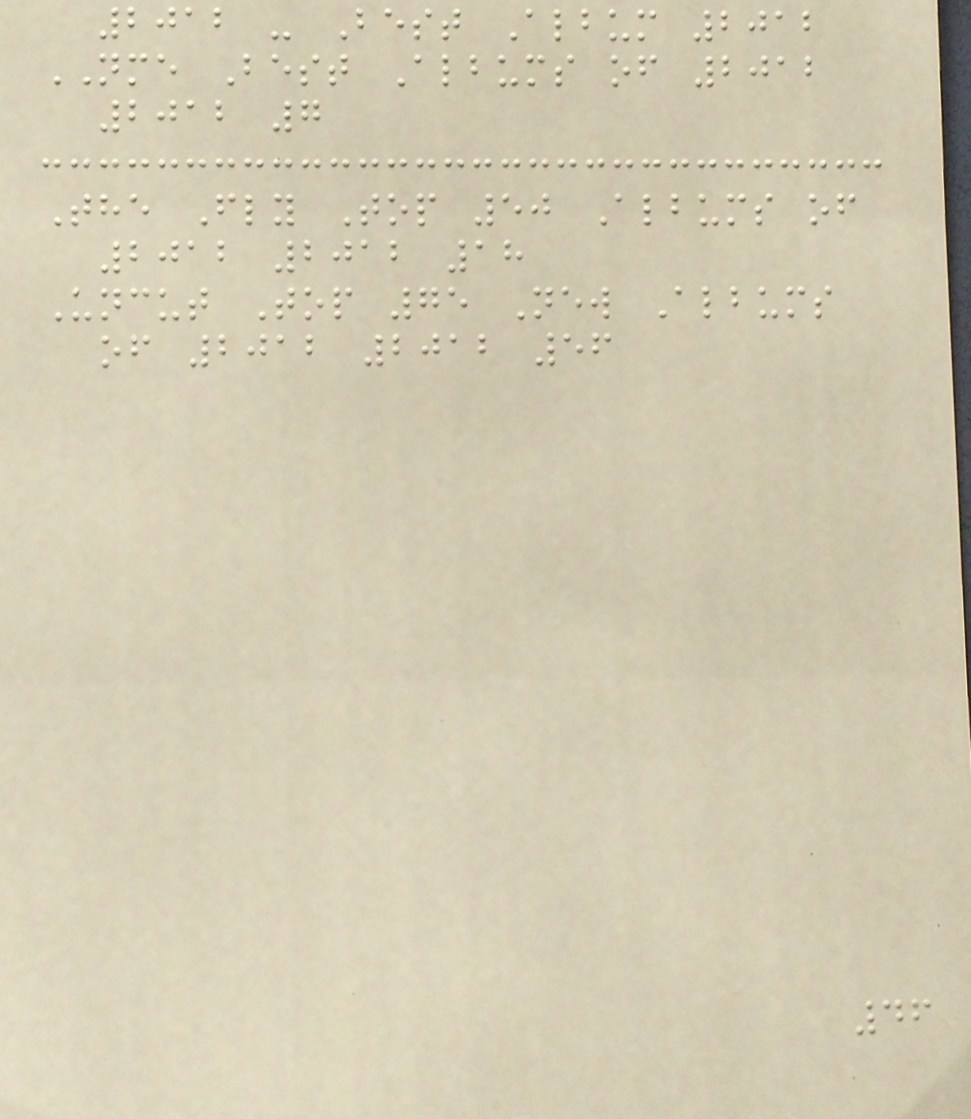2012 - Best Album 2012
NME Best Albums of 2012
2012 7
The Fly Top 50 Albums of
2012 2012 18
Uncut Top 75 New Albums
of 2012 2012 56
46
